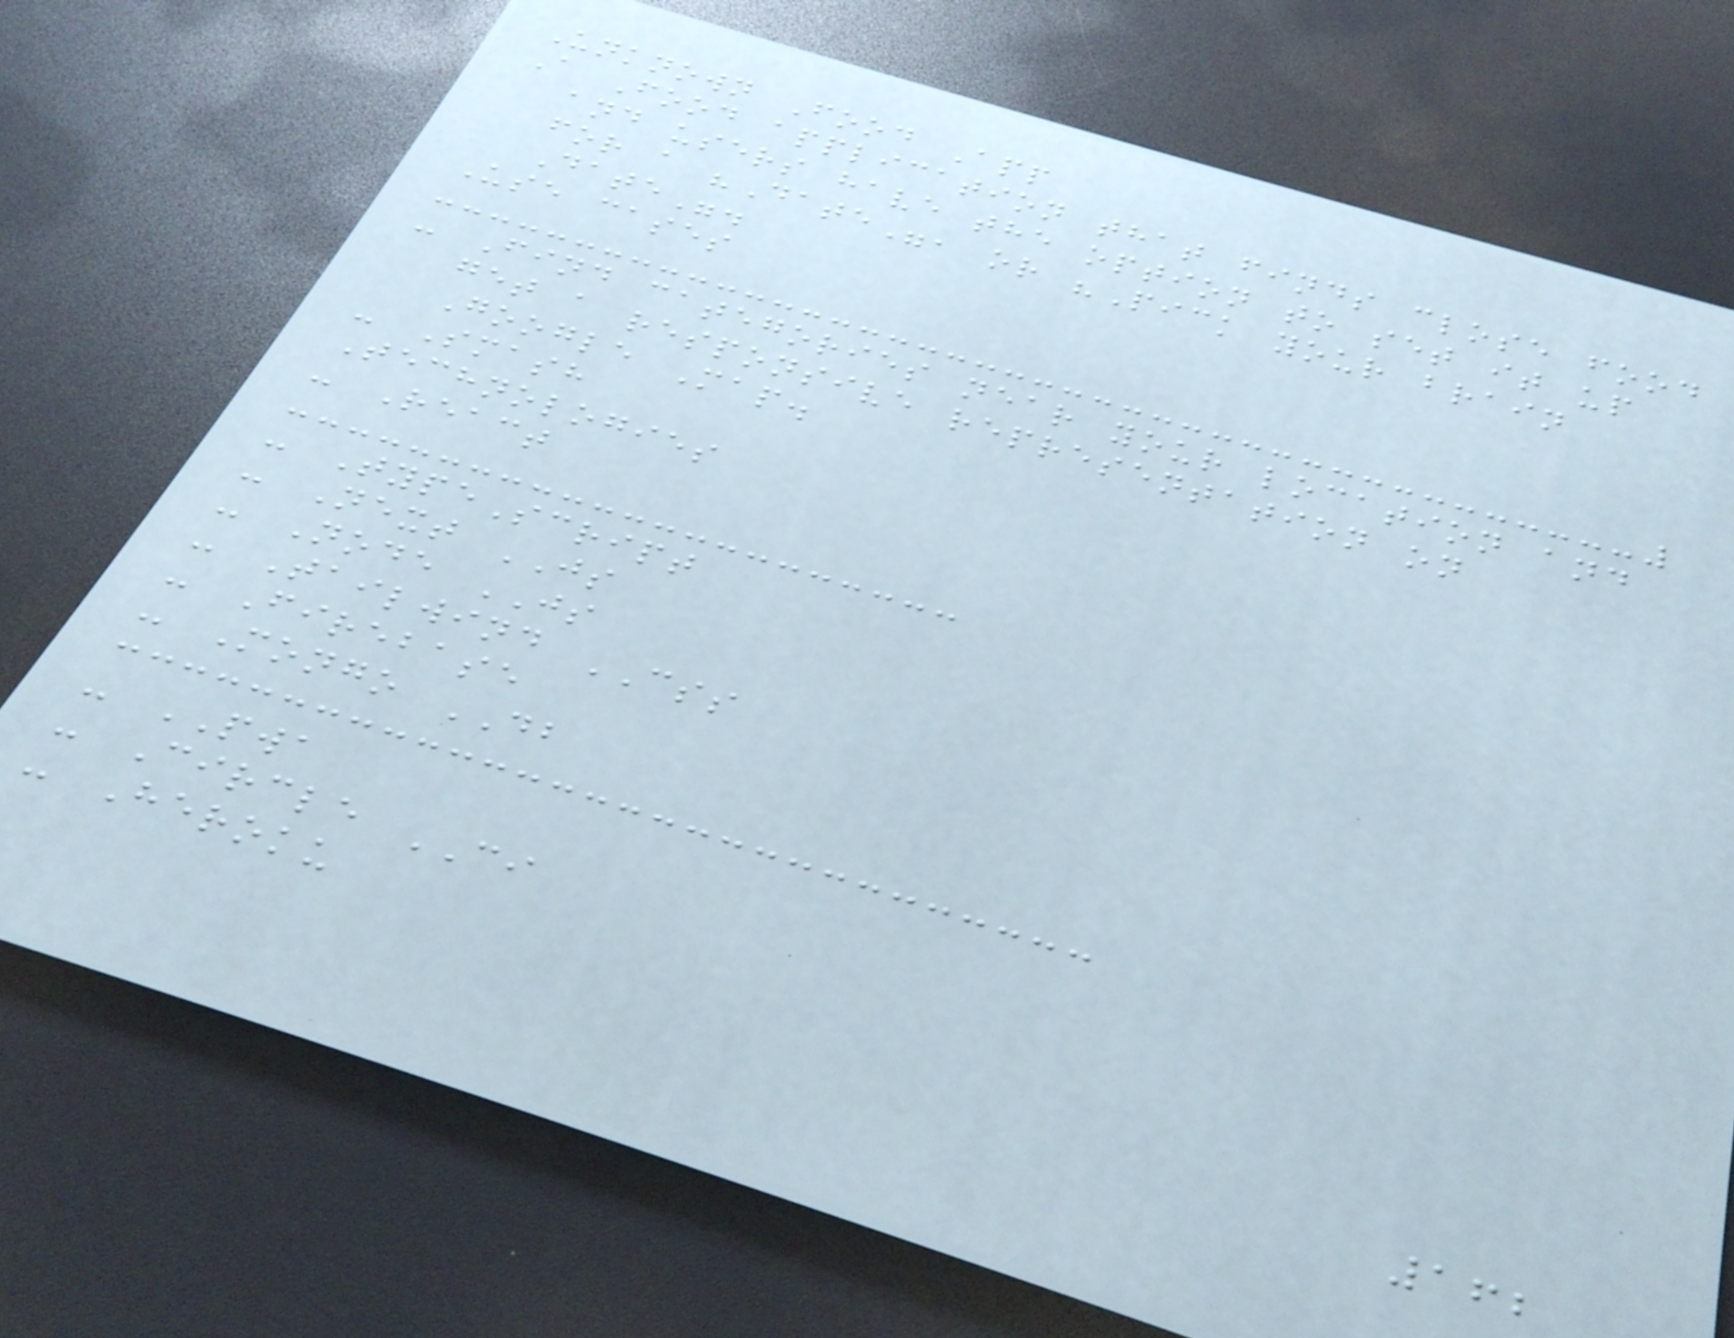Unknown Food App
A Food application that finds close food
and users have the option to set it up
for a "Date", or "Pick your brain
Date".
Use cases
- Find categories near your location and
get a responsive representation on
Google Map.
- Smash
Technologies
- React
- TypeScript
- Next JS
- Node JS
- Tailwind CSS
- Firebase
- Mongo DB
- PWA
- Circle CI
- Heroku
162
